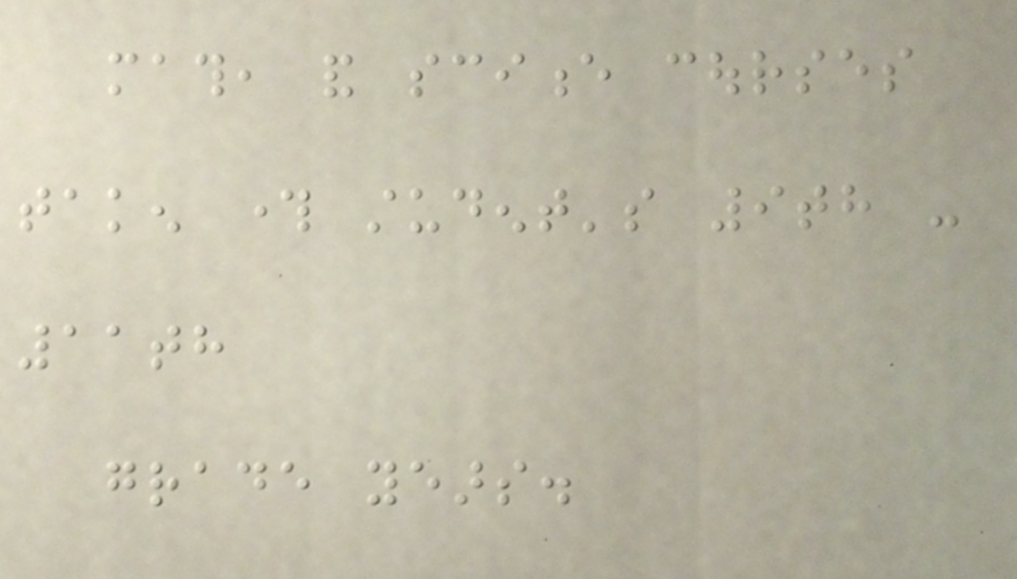math, and science courses
taken through student's 9th -
11th
grade years.
